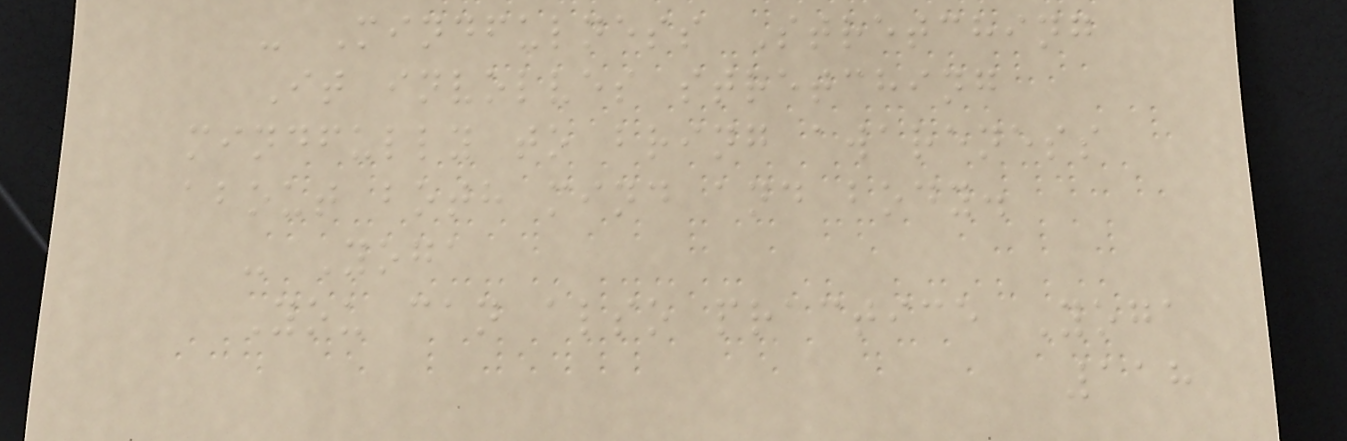- Mindfulness Stretching
It involves stretching
mindfully to bring awareness
about both mind and body.
- Yoga
You can also practice Yoga
118
